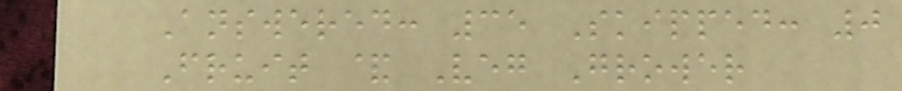Answered: 35 Skipped: 0
Fruit & Veg Grower
